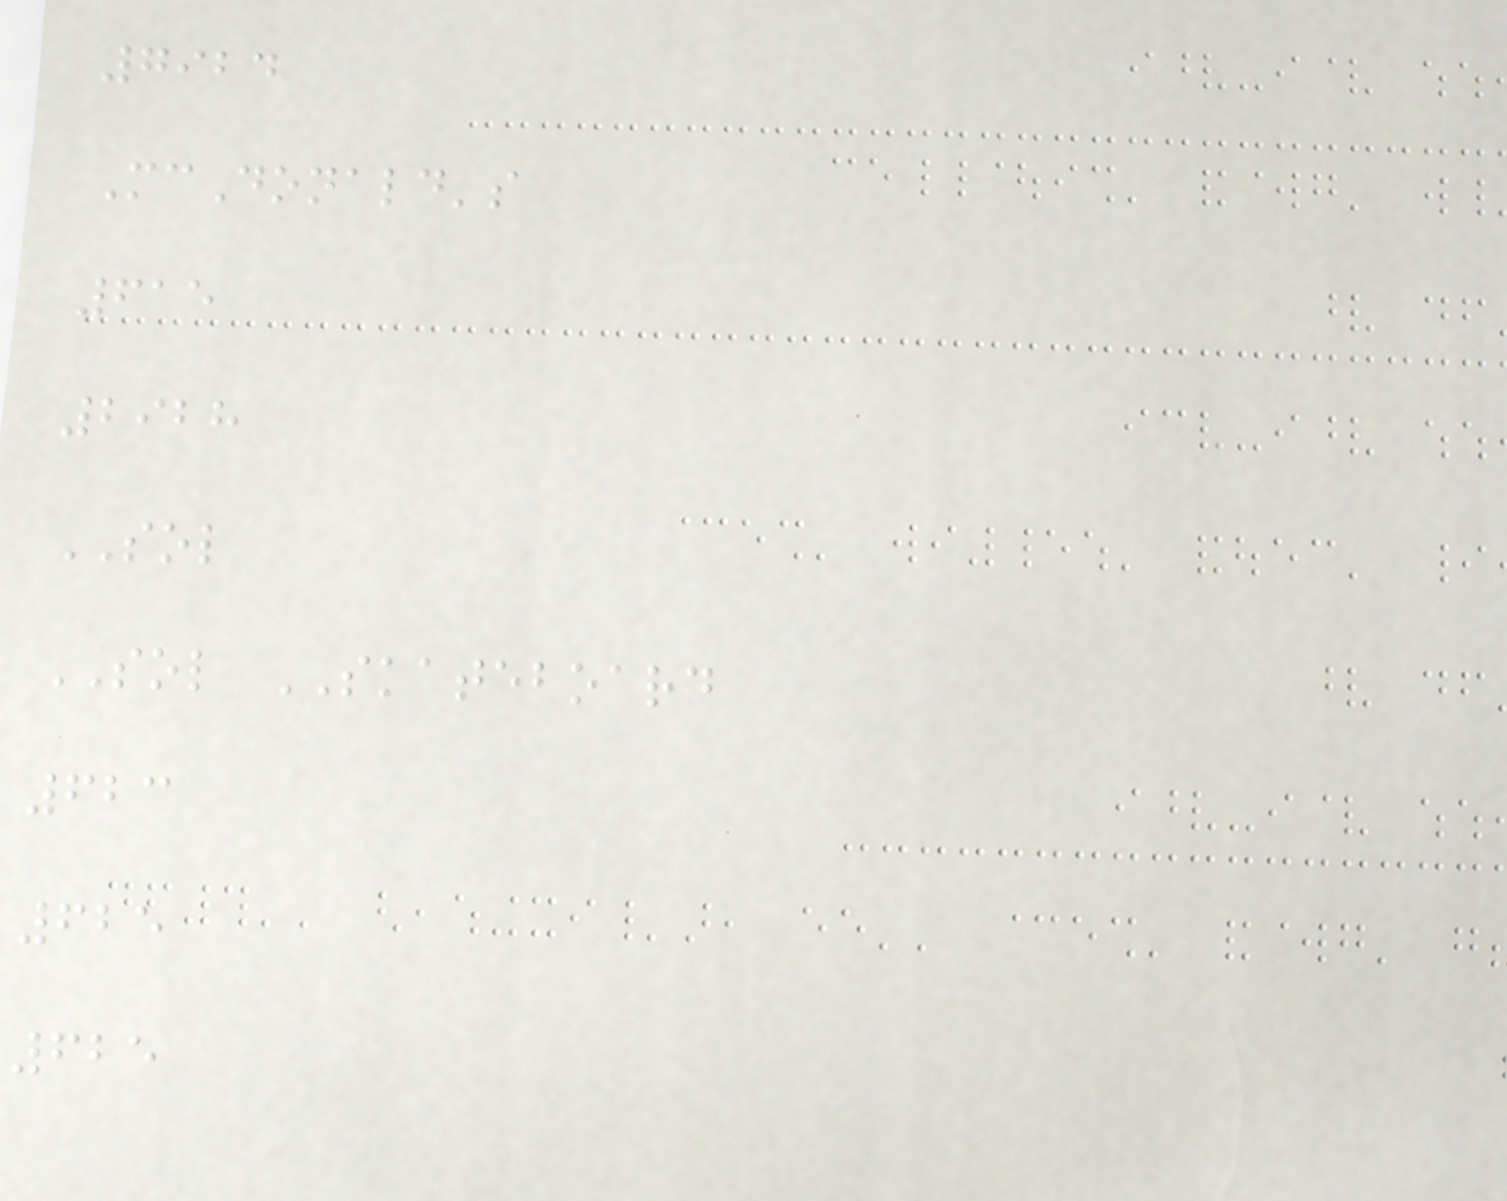7924
McDonald's
615
2928
SOL
SOL SKATEBOARD
623
625
625
